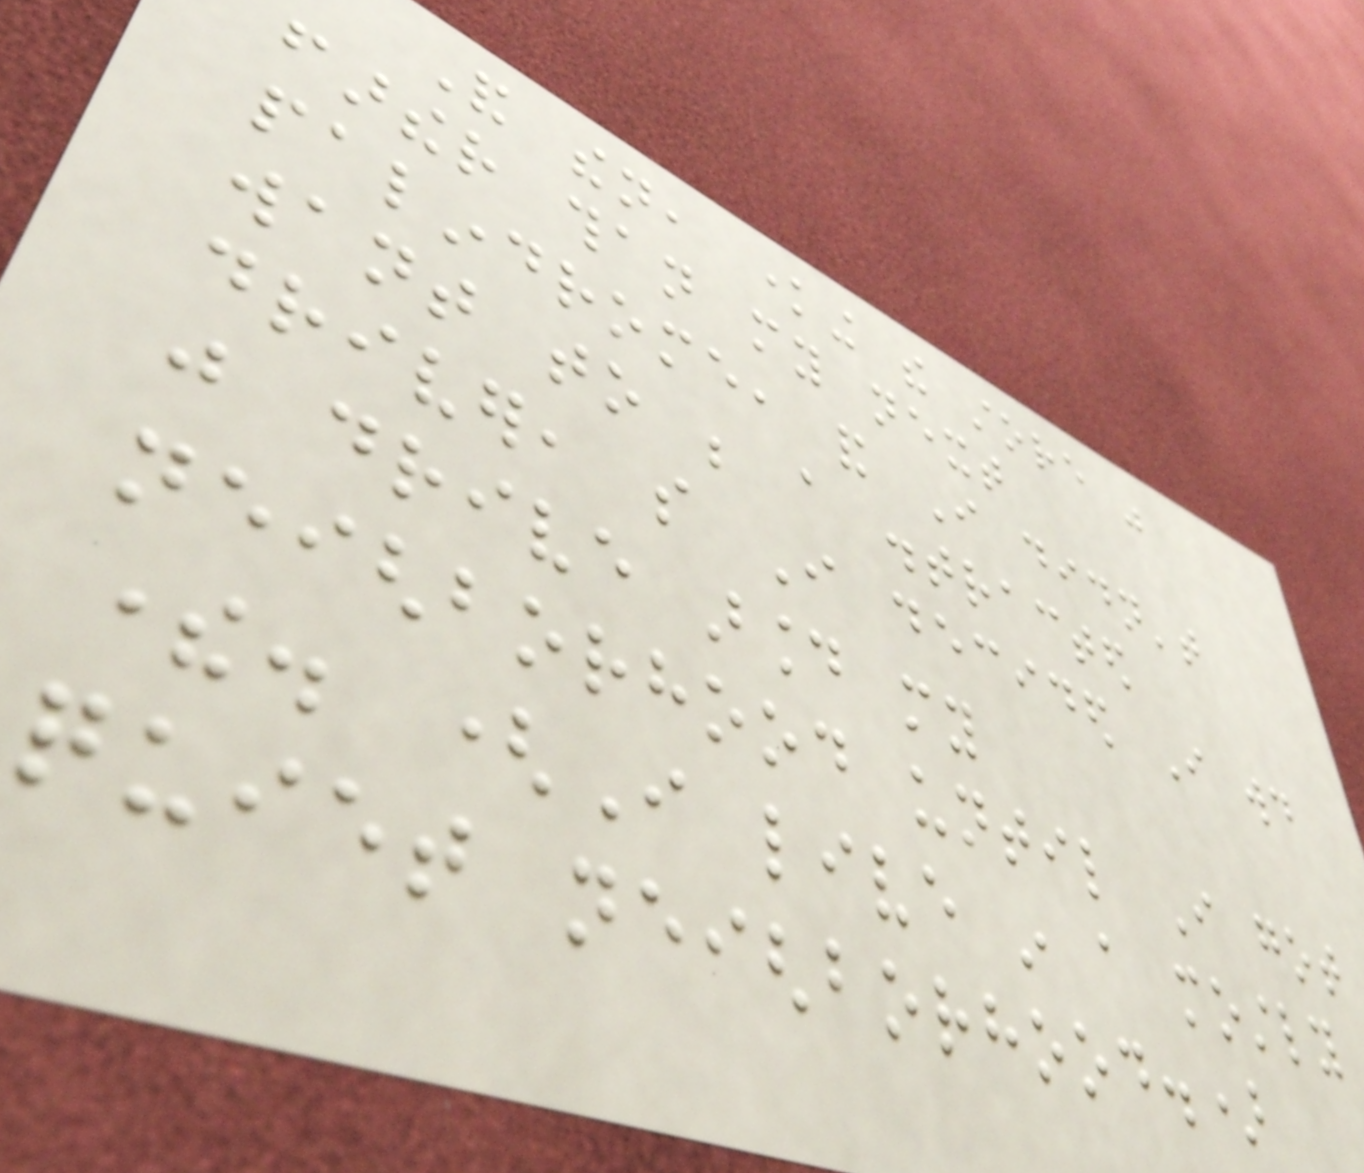And then, knowing the store was
farther than my next
palindrome, and I didn't
want to be a distracted
driver, so I decided I would
just drive around my
neighborhood until I got
there. (I live in a mostly
quiet neighborhood.)
